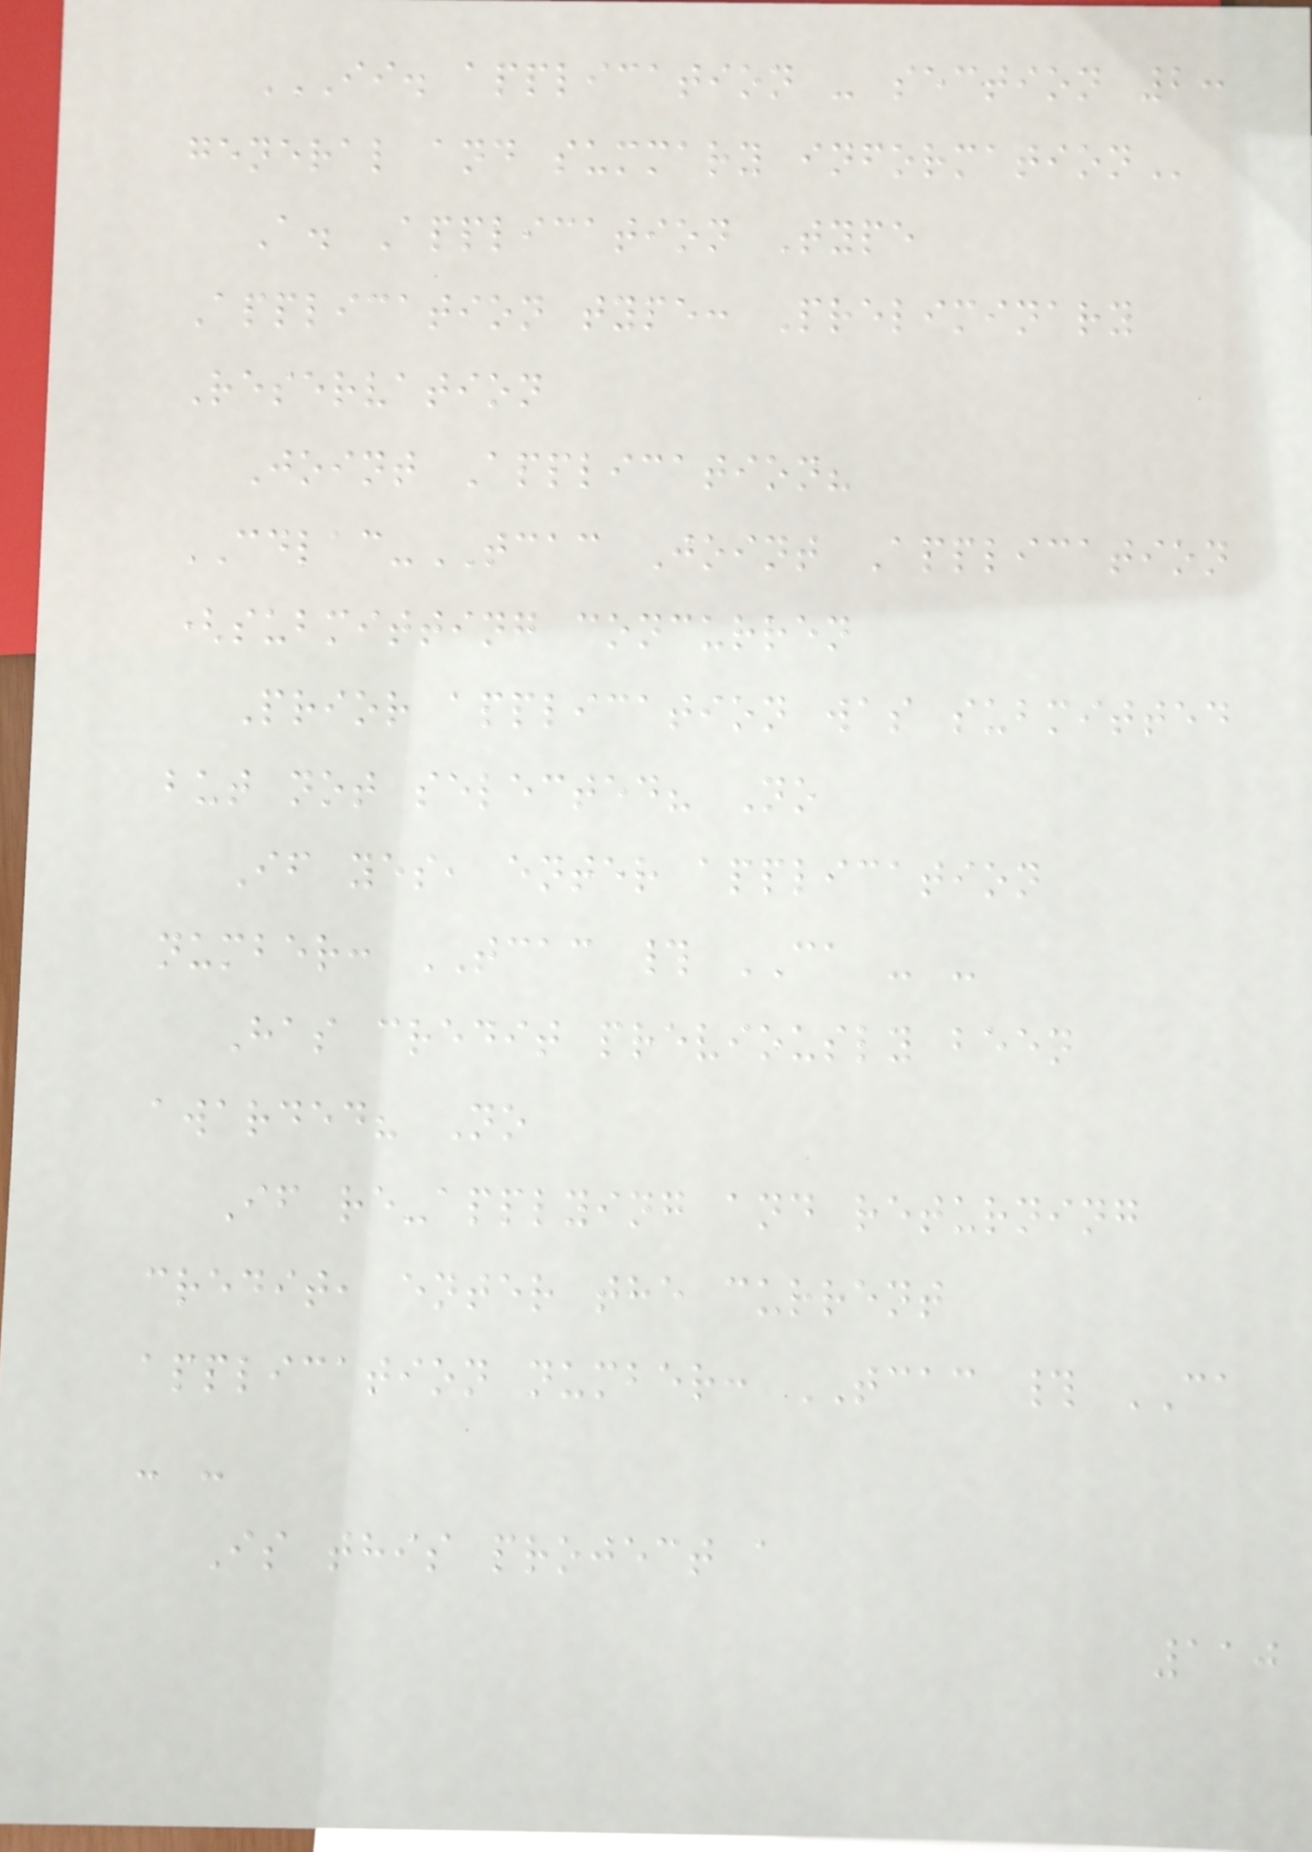II. APPLICATION - SECTION 2:
GENERAL AND SUMMARY INFORMATION
A. Application Type
Application type: Preliminary
Reservation
Joint Application?
CDLAC-TCAC Joint Application
(submitting concurren
Prior application was submitted
but not selected? No
If yes, enter application
number: TCAC # CA - -
Has credit previously been
awarded? No
If re-applying and returning
credit, enter the current
application number: TCAC # CA
- -
Is this project a
110
